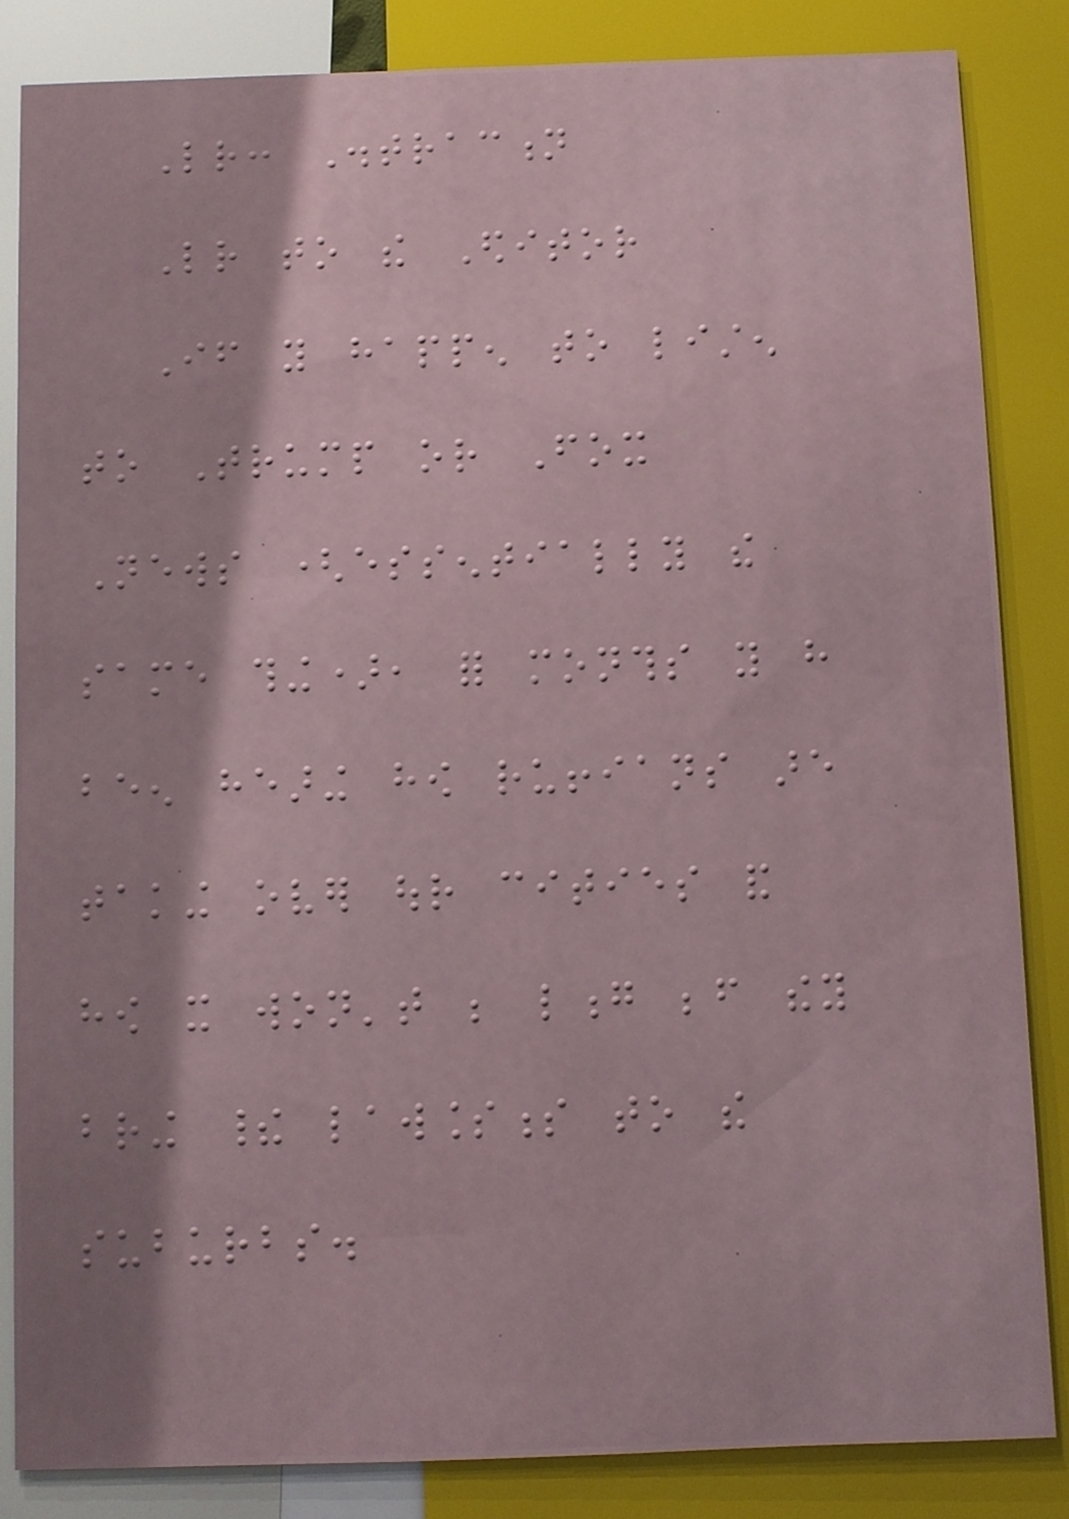Letter: Distraction
Letter to the Editor
If you happen to listen
to Trump or Fox
News (essentially the
same thing), for months you have
been hearing how ruffians are
taking over our cities and
how it won't be long before they
bring their lawlessness to the
suburbs.
